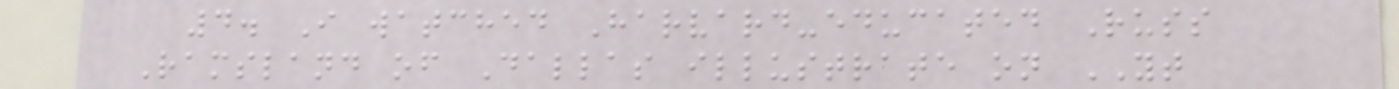4. I watched Harvard-educated Russ
Ramsland of Dallas illustrate on YT
